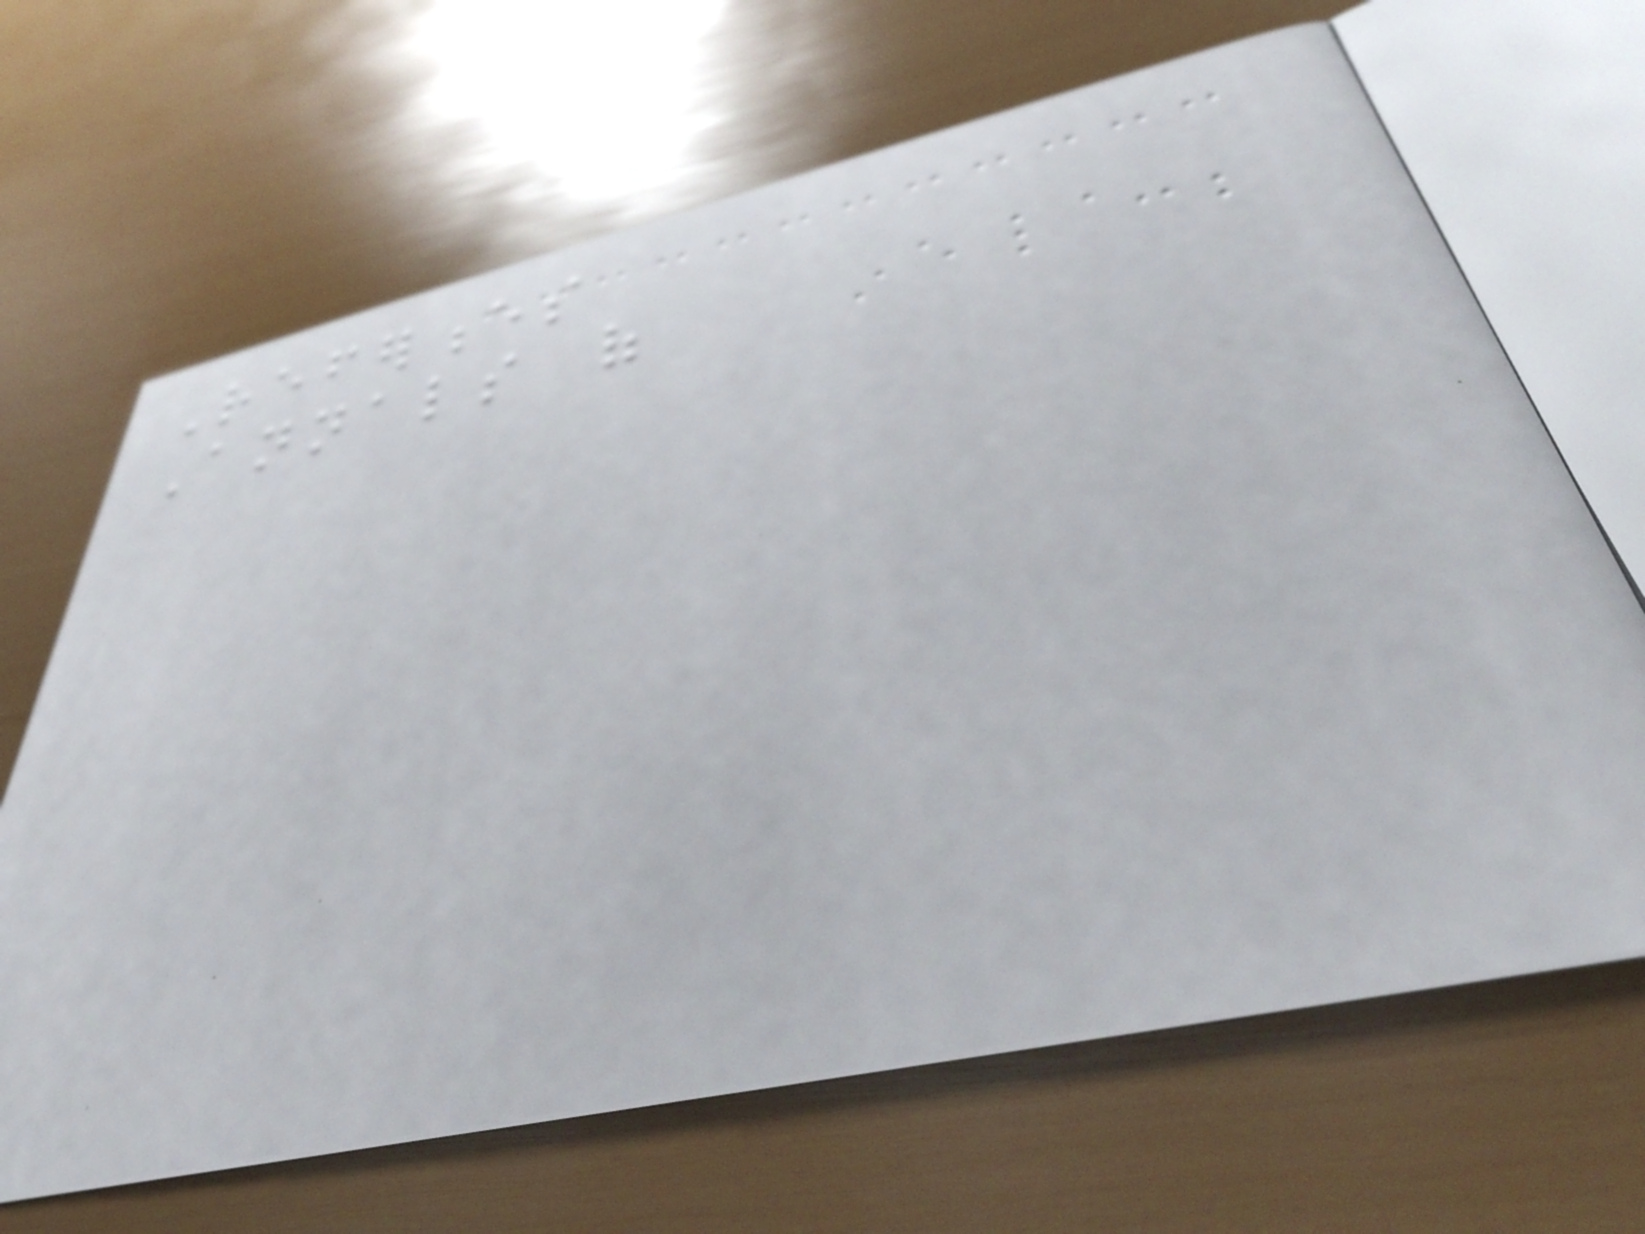References
Annals of
